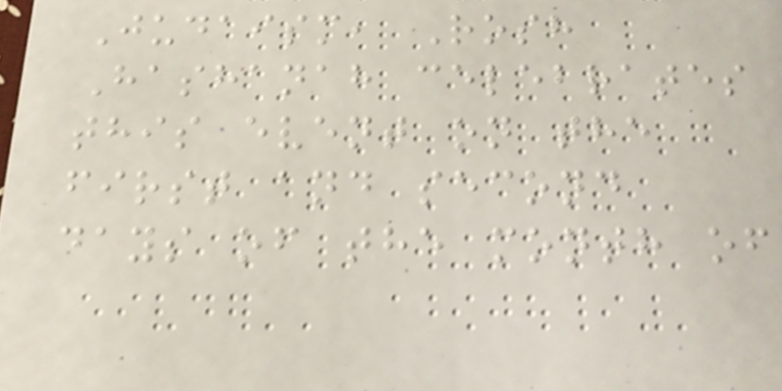Judaism, Rosh
Hashanah celebrates
this event on the
first and second
days of the month of
